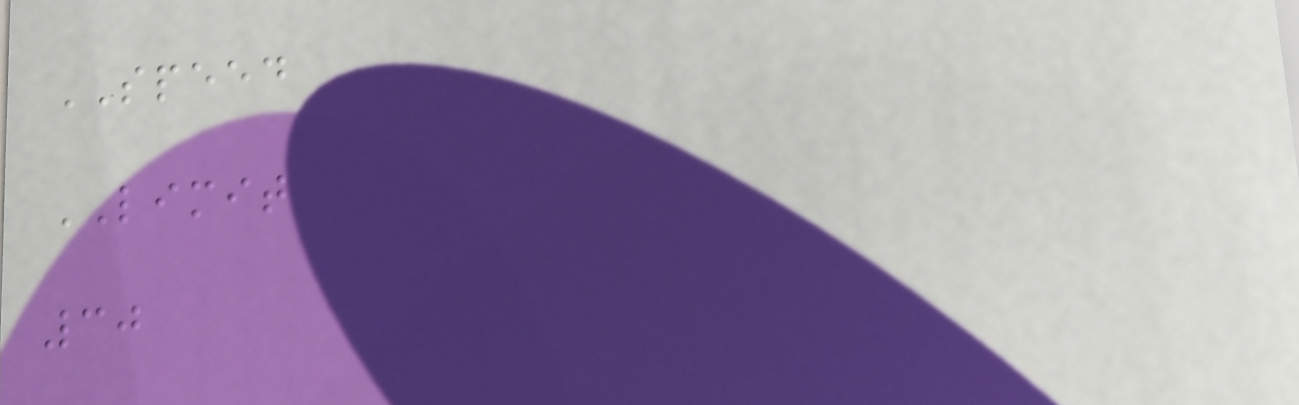SPEED
LIMIT
30
